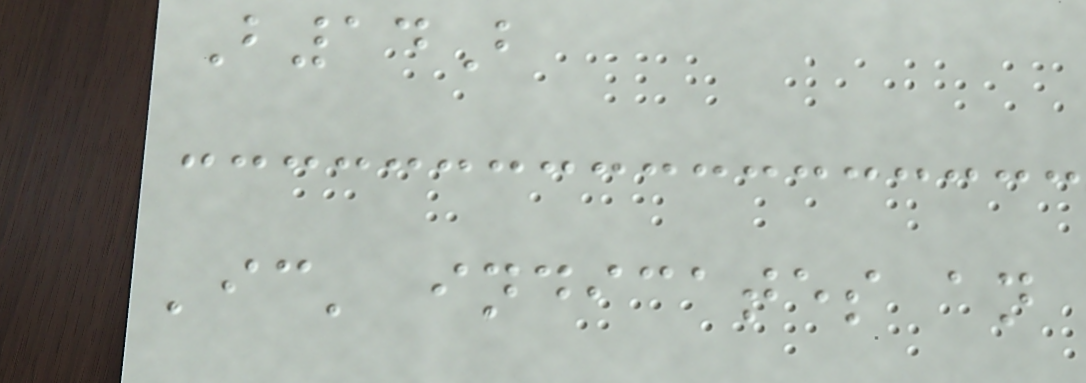B14B
'ic' indicates an
